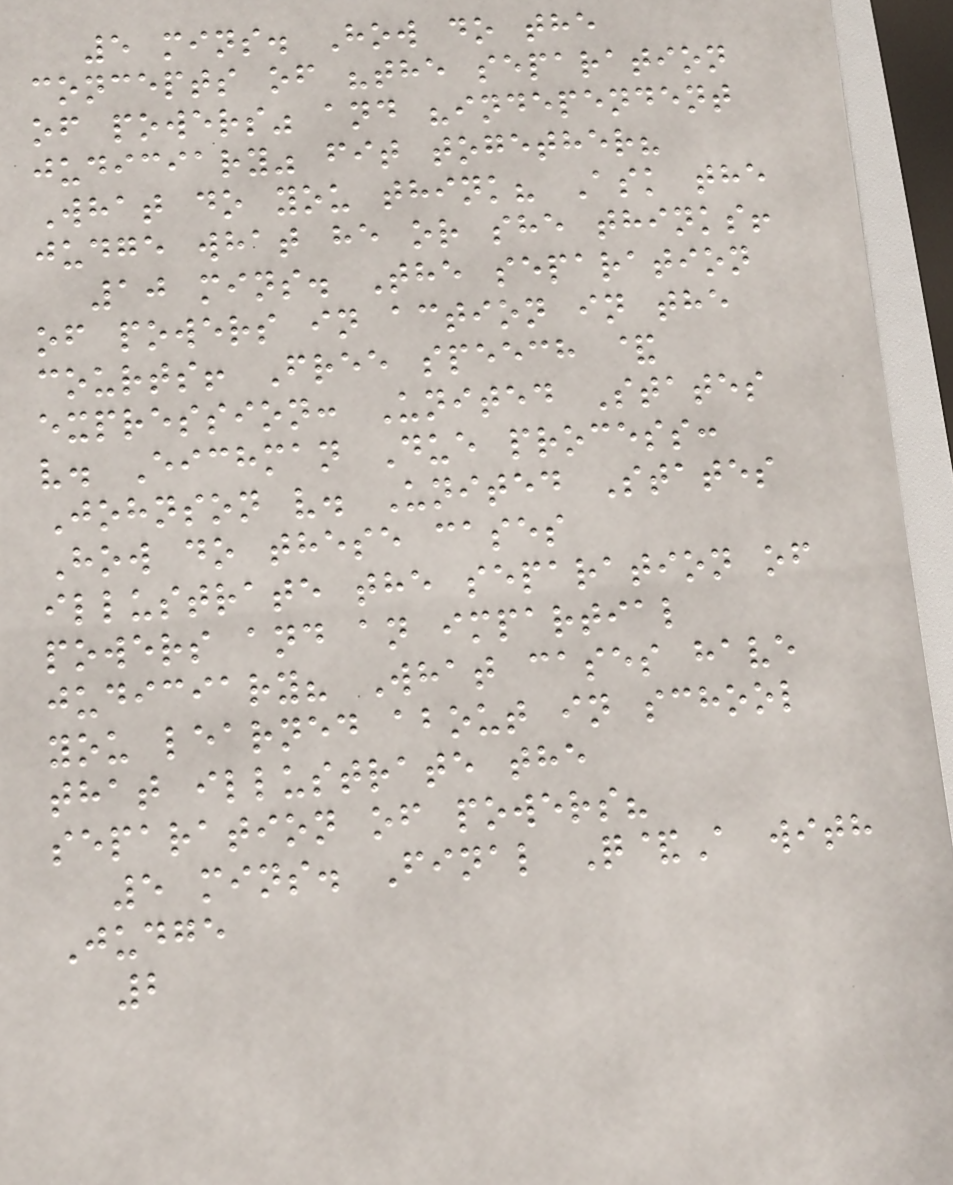5 mins. How do the
concepts of "the separation
of powers" and "independent
judiciary" fit together?
What do you think? Ask the
judge what he or she thinks!
10 mins. The separation
of powers in action in the
courts! Free speech &
expression: United States
v. Eichman Due process:
Johnson v. United States
How do these cases
illustrate the separation of
powers and an impartial
judiciary? What cases have
you learned about in school
that illustrate the
separation of powers?
5 mins. Final Q&A with
Judge
2
